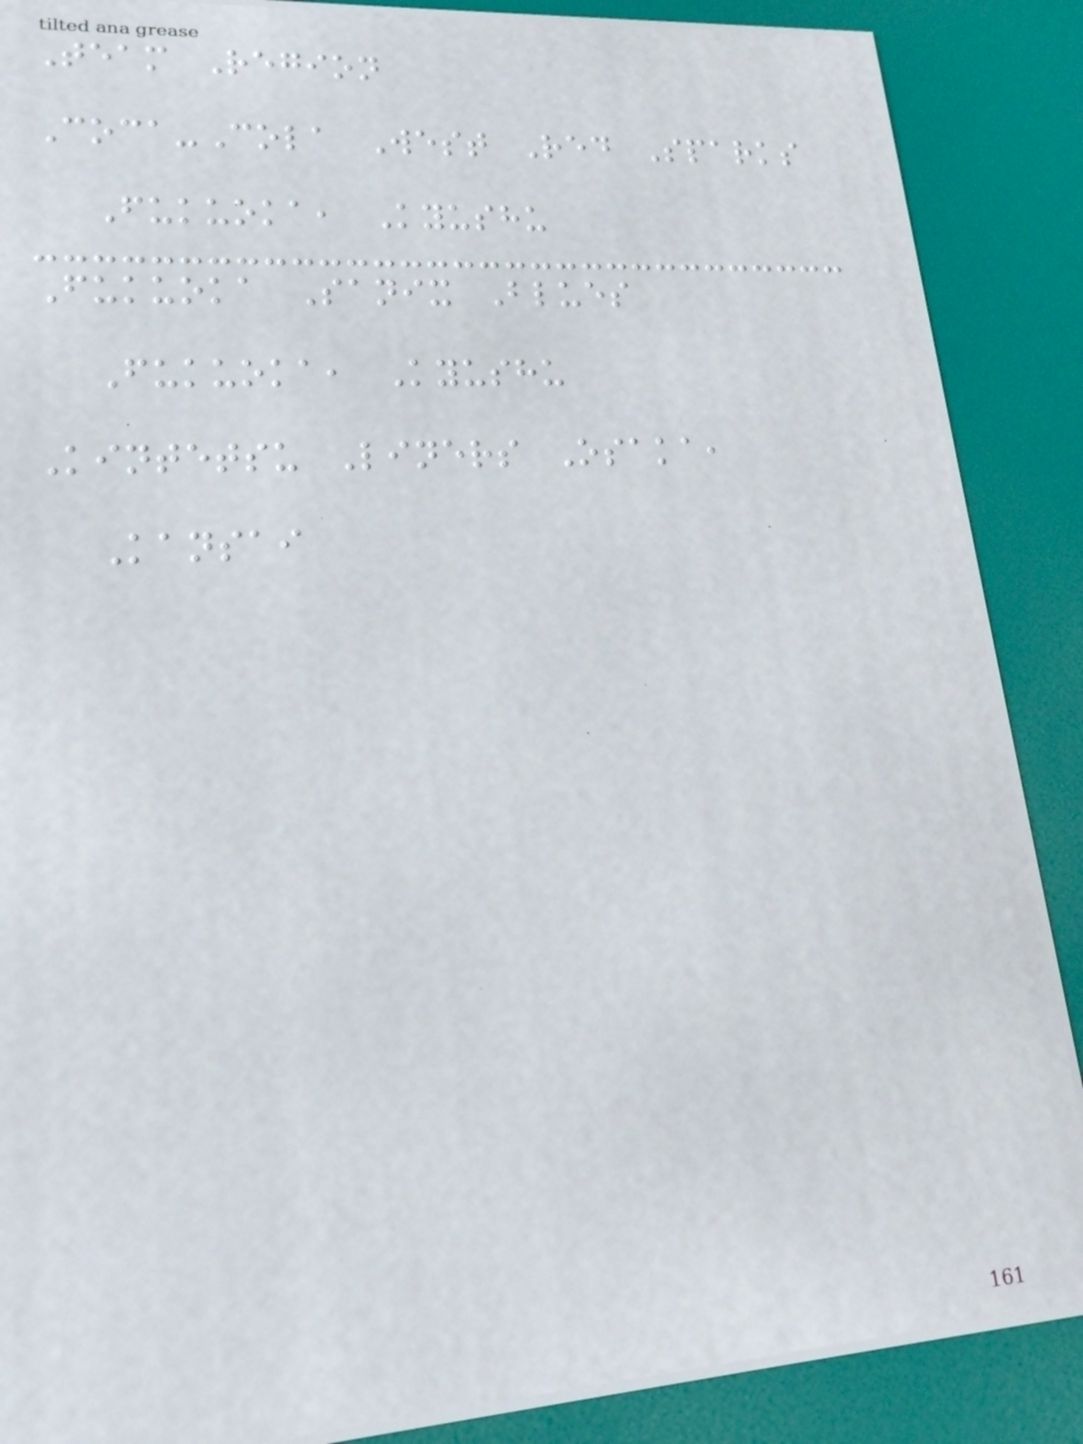Team Region
Coca-Cola West Red Sparks
Fukuoka, Kyushu
Fukuoka Sanix Blues
Fukuoka, Kyushu
Kintetsu Liners Osaka,
Kansai
